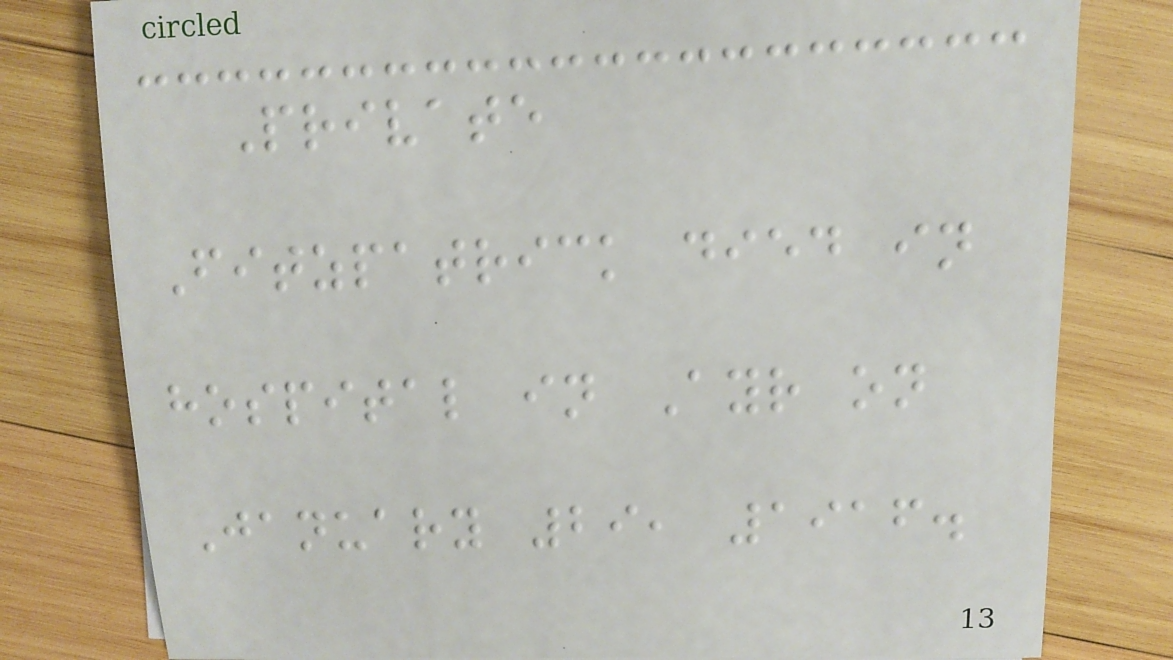Private
Fitzpatrick died in
hospital in Ayr on
January 29, 1916.
